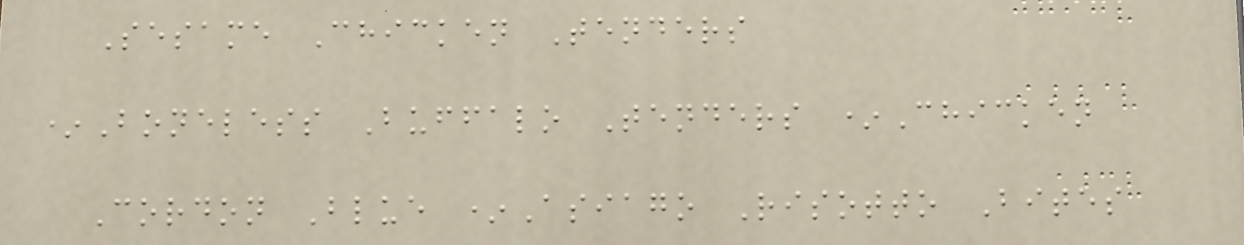Sesame Chicken Tenders
*Boneless Buffalo Tenders *Chicken
Cordon Blue *Asiago Risotto Bites
